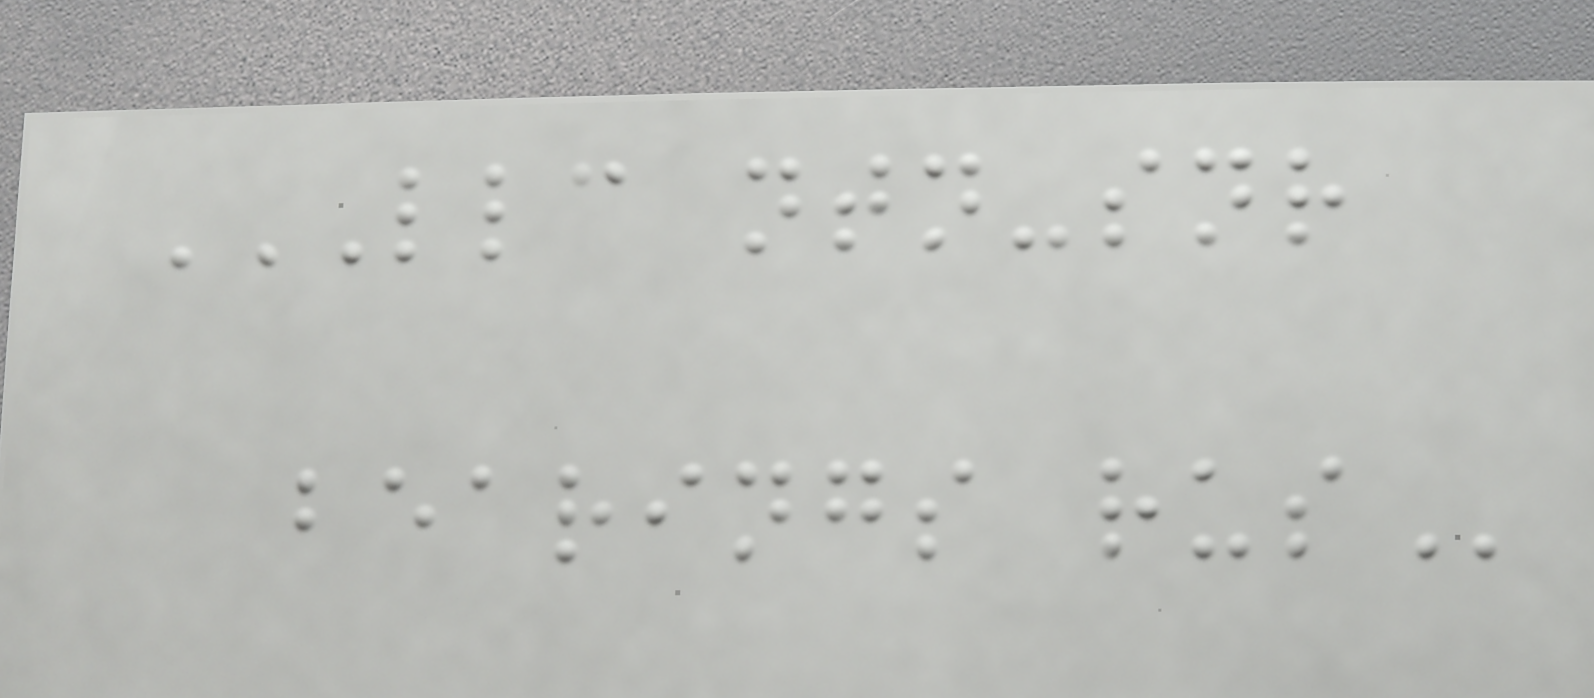LLC NTN-SNR
BEARINGS RUS
